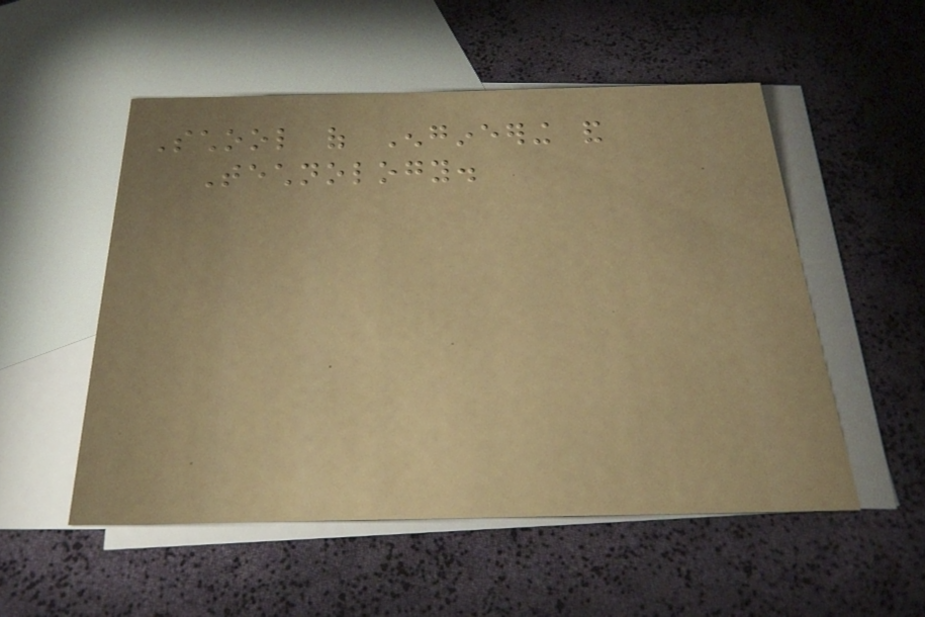School of Engineering and
Technology.
